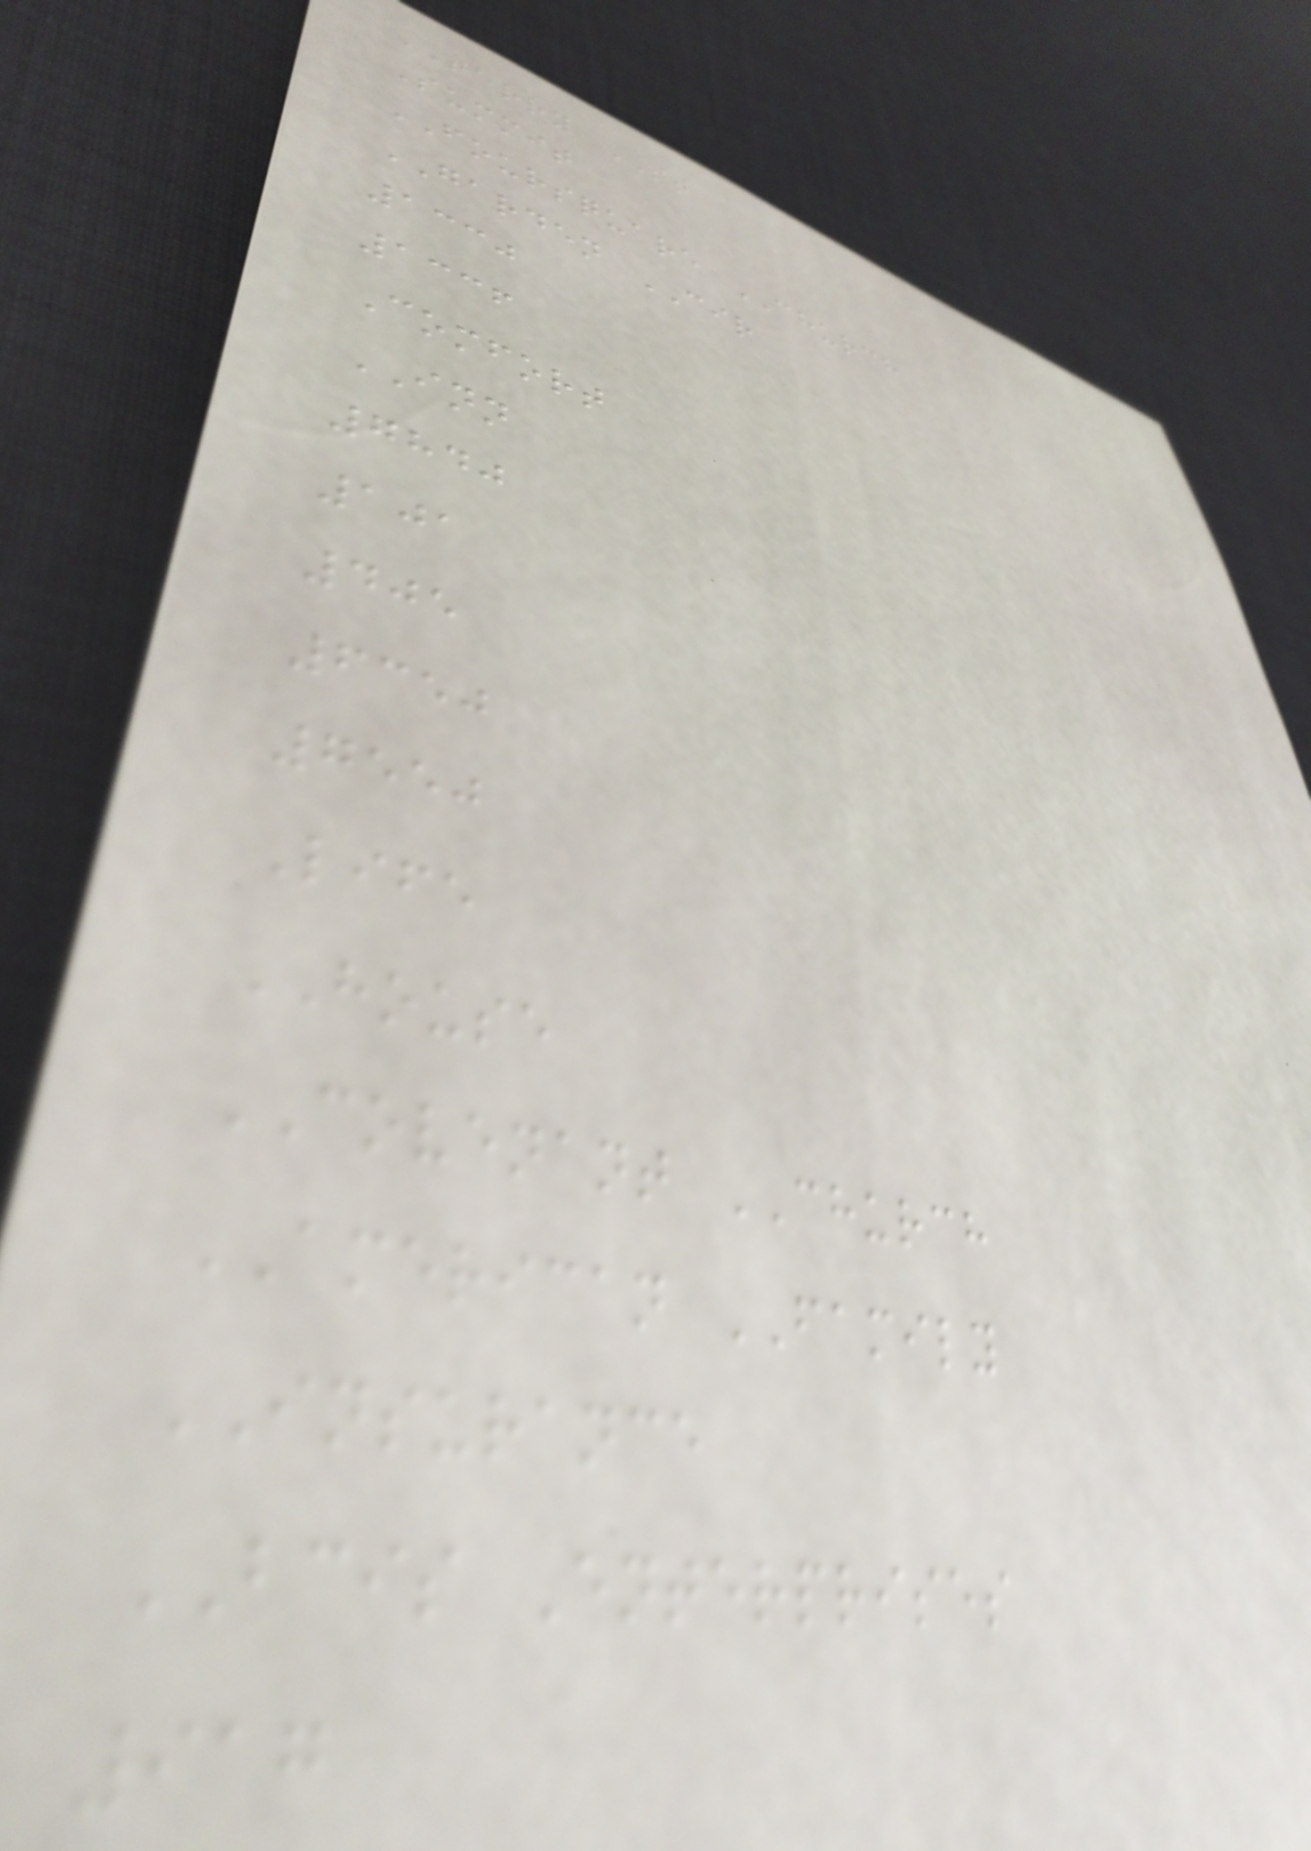TERRY ST
Summit
FOURSQUARE CHURCH
GARDEN CIR
1330
1336
Comfort
INN
7840
101
405
6350
7550
Life
HOUSE
COVENANT CHURCH
AMERICAN FAMILY
INSURANCE
BCIS Enterprises
917
